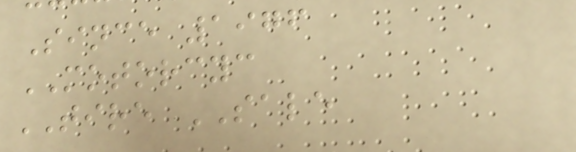Since 1976
MOTORCYC
TIRE SALE
